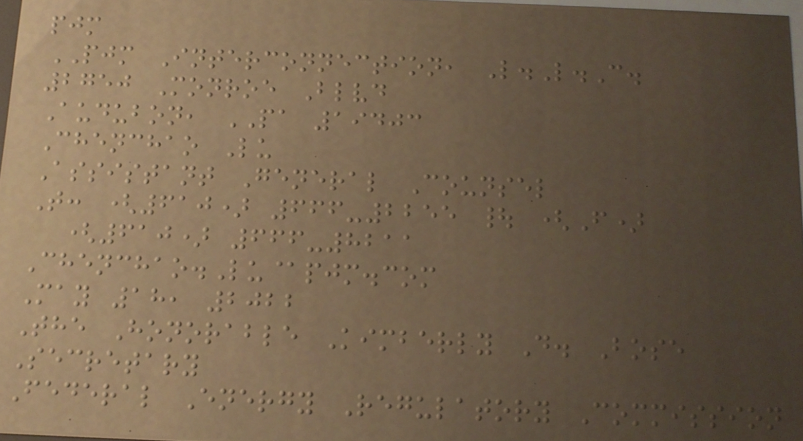pjm
PJM Interconnection, L.L.C.
2750 Monroe Blvd
Audubon, PA 19403
Chenchao Lu
Assistant General Counsel
T: (610) 666-2255 | (F)
(610) 666-8211
Chenchao.Lu@pjm.com
May 18, 2022
The Honorable Kimberly D. Bose
Secretary
Federal Energy Regulatory Commission
